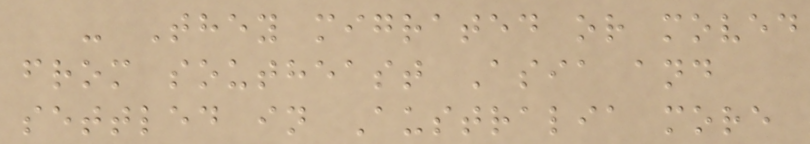- They migrated or moved
from southeast Asia and
settled in Australia more
